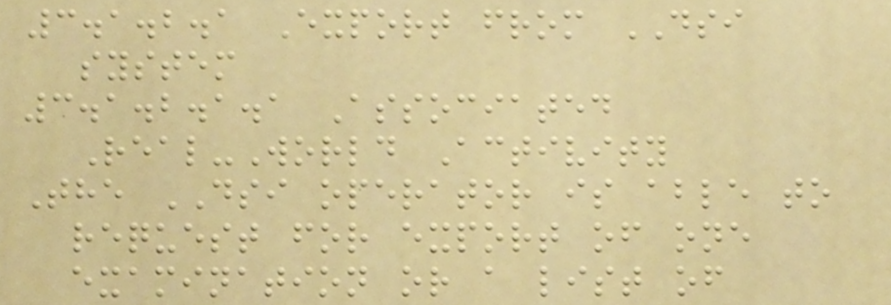3.1.2.1 Export from DSI
system
3.1.2.1.1 Associated
Real-World Activity
The DSI operator is able to
request for export of one
examination or a list of
